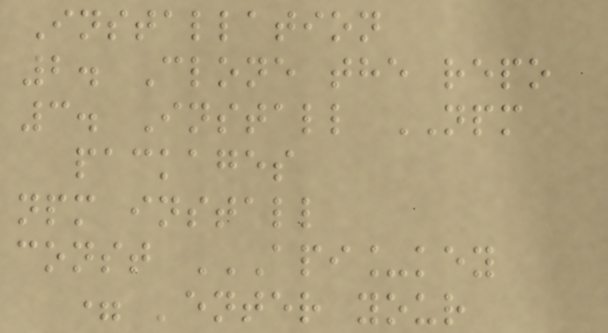Installation
2. Clone the repo
3. Install NPM
packages
npm install
const API_KEY
= 'ENTER YOUR
